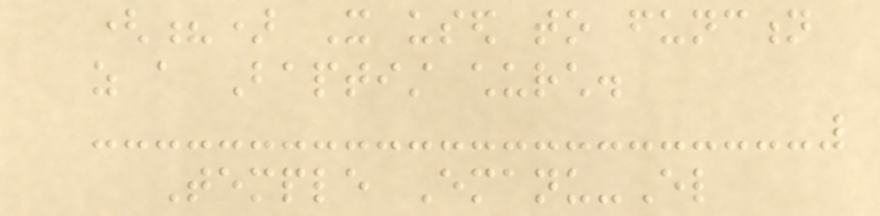(?) It used to function
as a Baptist church.
Temple Emanu-El
